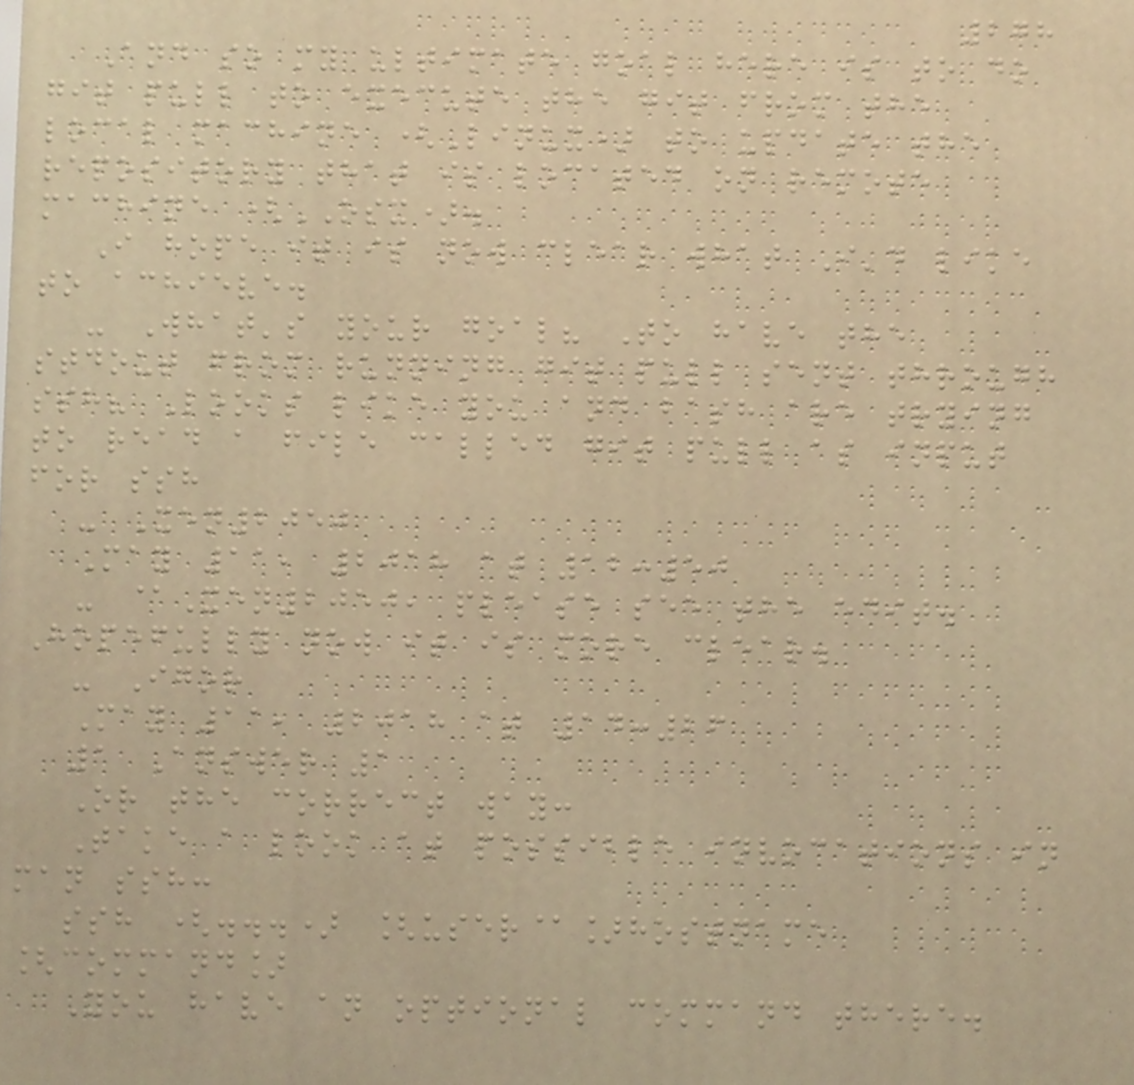278
And so my ultimate goal here is to do
git pull to execute the git from the
local machine (Linux) to update the
repository that is located on remote
machine (OSX).
I hope it is now clear what I'd like
to achieve.
- What's your goal? To have the
stdout from running git pull sent through
ssh? Looks like you and bash are trying
to read a file called git pull as input
for ssh
- Xen2050
May 11, 2018 at 12:50
- @Xen2050, please see the edit.
Hopefully now it is more clear.
- Igor
May 11, 2018 at 14:26
1 Answer 1
Or the correct way:
Take a look at possible invocations in
man ssh:
ssh (...) [user@]hostname
[command]
You have an optional command there.
